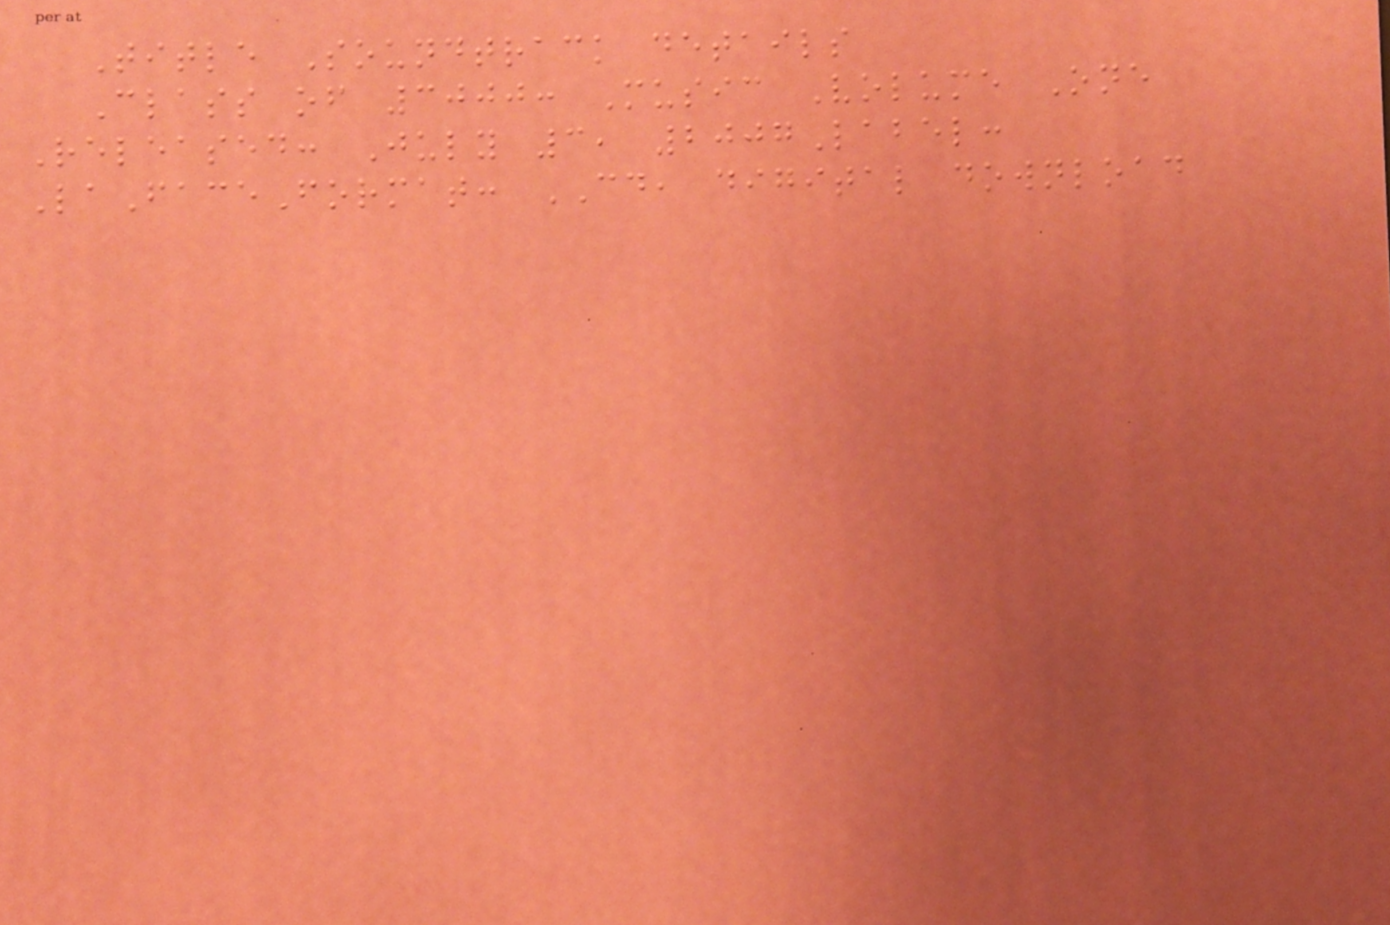Title Soundtrack details
Class of 3000: Music Volume One
Released: July 3, 2007Label:
LaFaceFormat: CD, digital download
